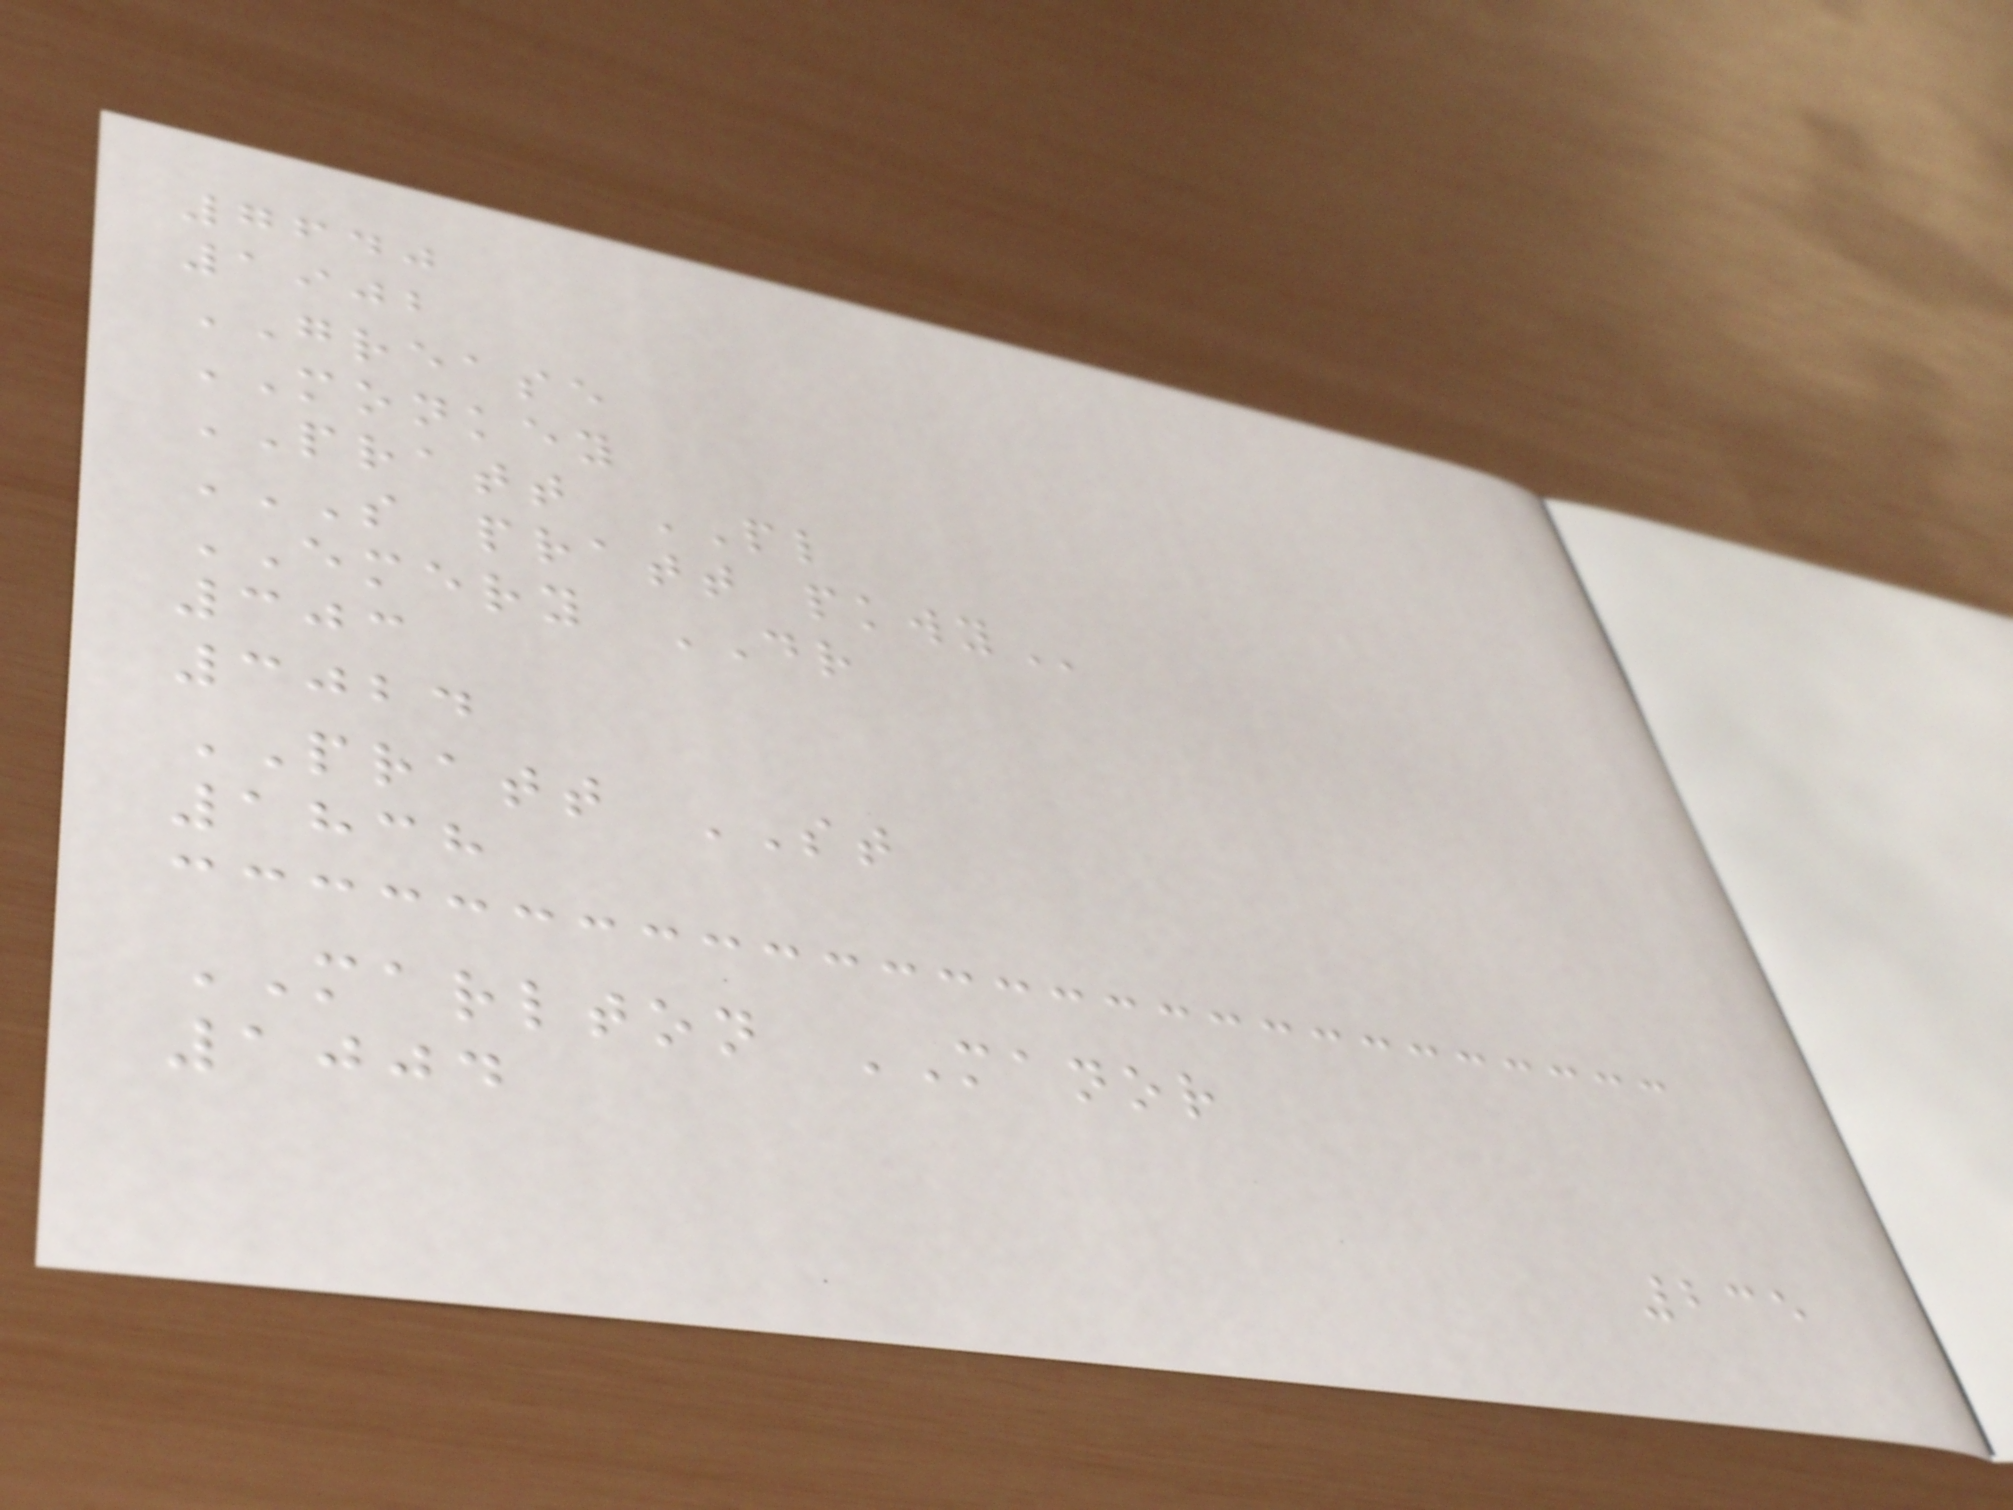7640
1902
GREASE
MONKEY
PRATT PL
S PRATT PKWY
EMERY DR
303
3024
PRATT ST
1838
MARLTON MANOR
1004
235
